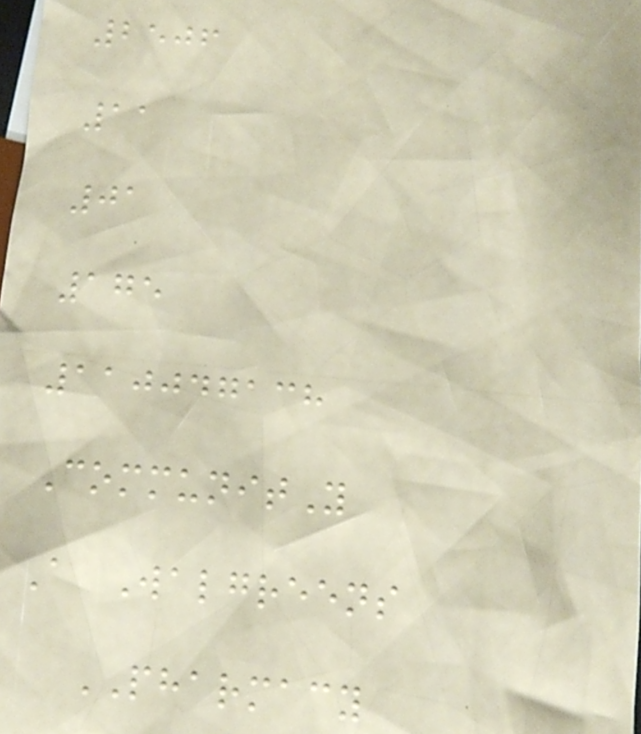2506
11
01
175
110047138
CommunitY
A Walgreens
PHARMACY
